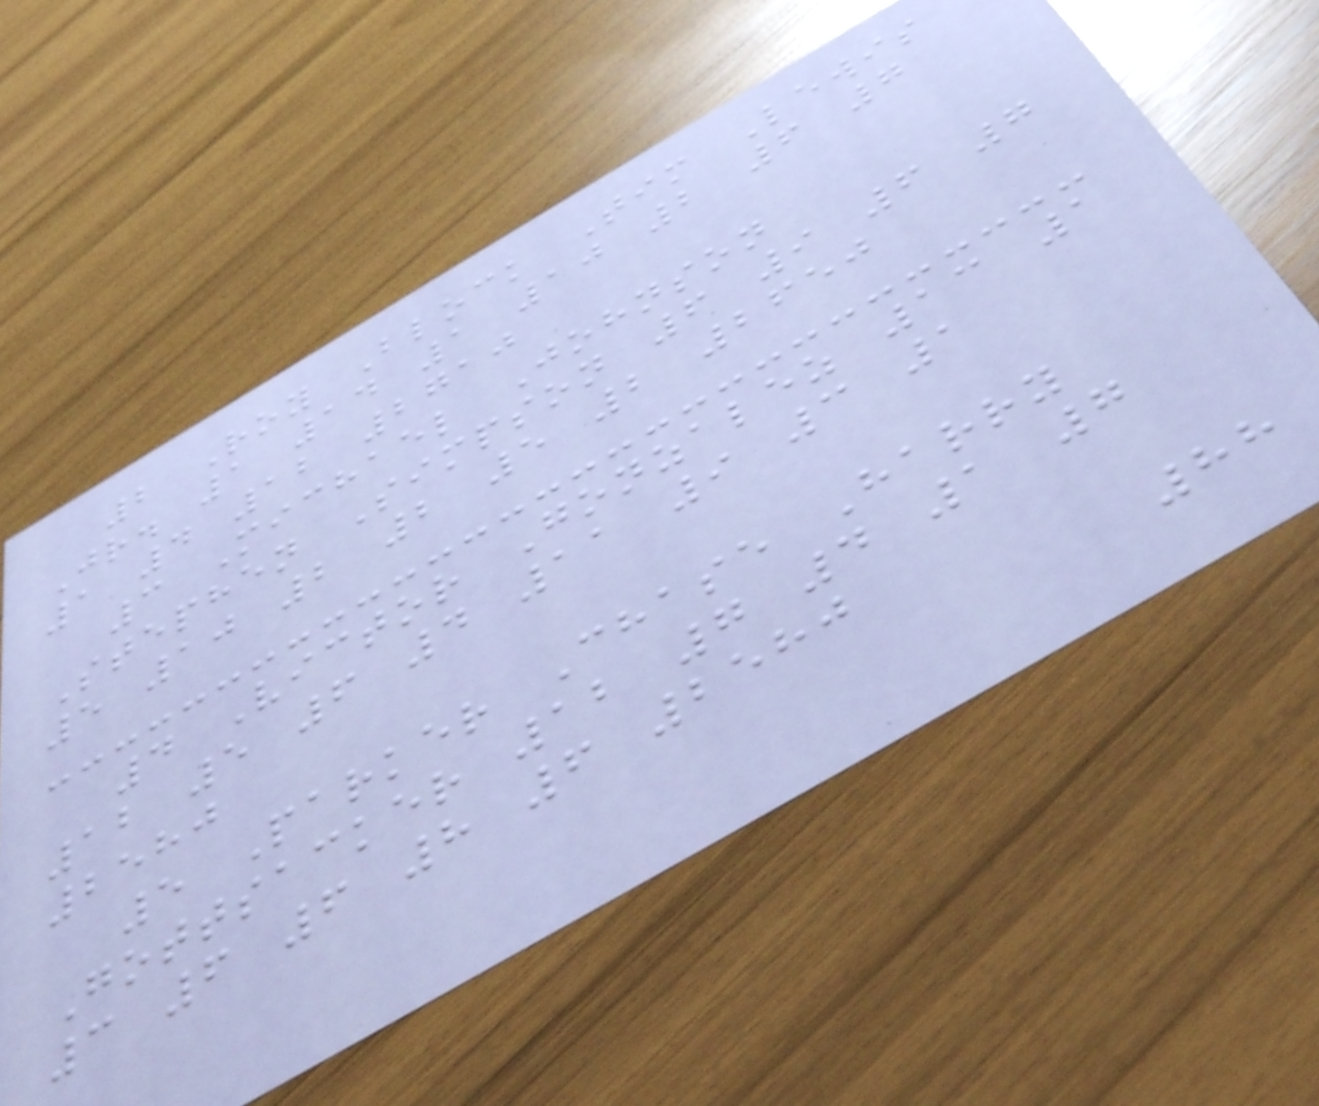2 Roy Block Tim Lewis
Jr. 1 14 1 10 2 6 7
1 4 12 2710
3 Michael Johnson
Stephen Simpson 6 9 6 7
5 10 2 2 5 2 2650
4 Victor Gonzalez 13 1
12 5 6 4 11 9 3 1
2580
5 Parker Chase Harry
Gottsacker 12 7 4 1 7
3 6 6 8 6 2580
88
